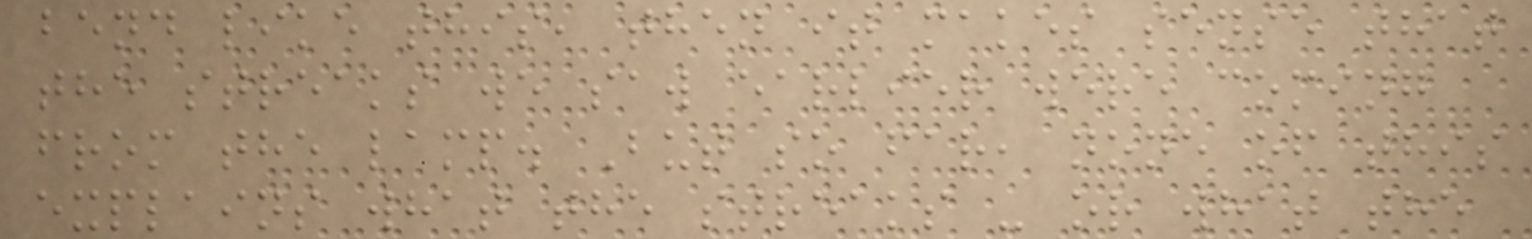bend like this, then it makes sense that
the streaks we saw earlier were coming
from the lamp. But so far, none of this
explains what the streaks - or what the
